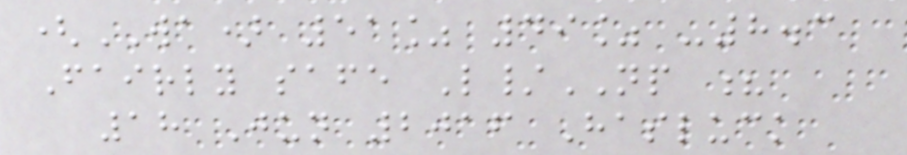(WA) 51% 49% -8.3
Fairly safe L/NP ?
18 Jun 2016 Hasluck
